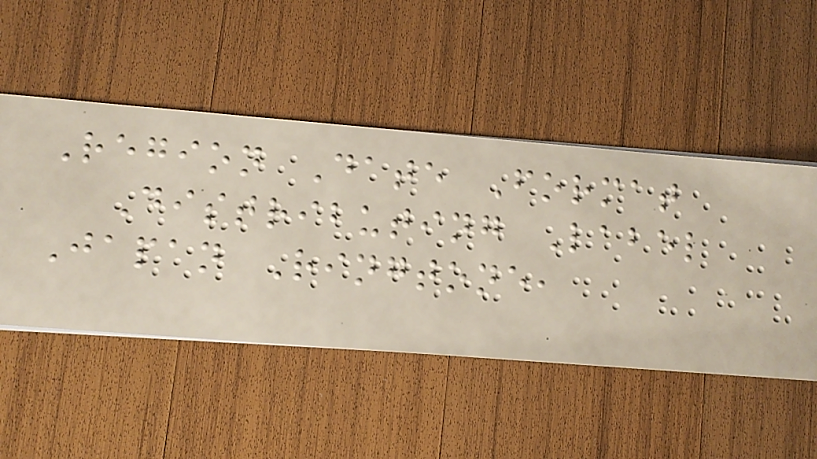Region Date Format
Distributing Label
Japan Ringtone,
